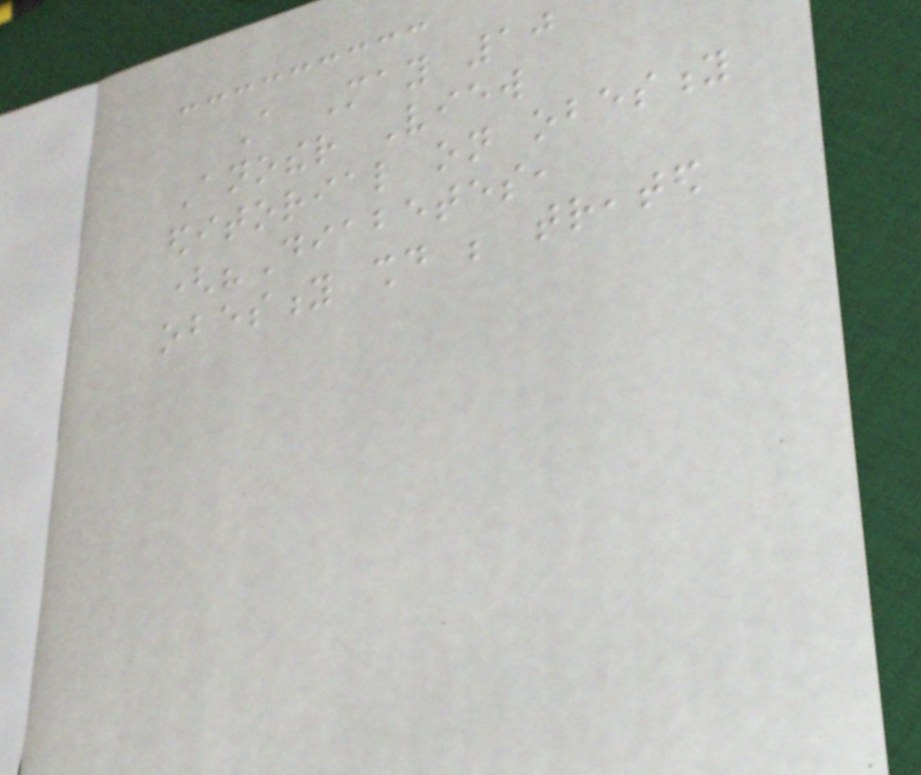A May 10
Another View
editorial on obesity
("Diabetes,
obesity should be treated
